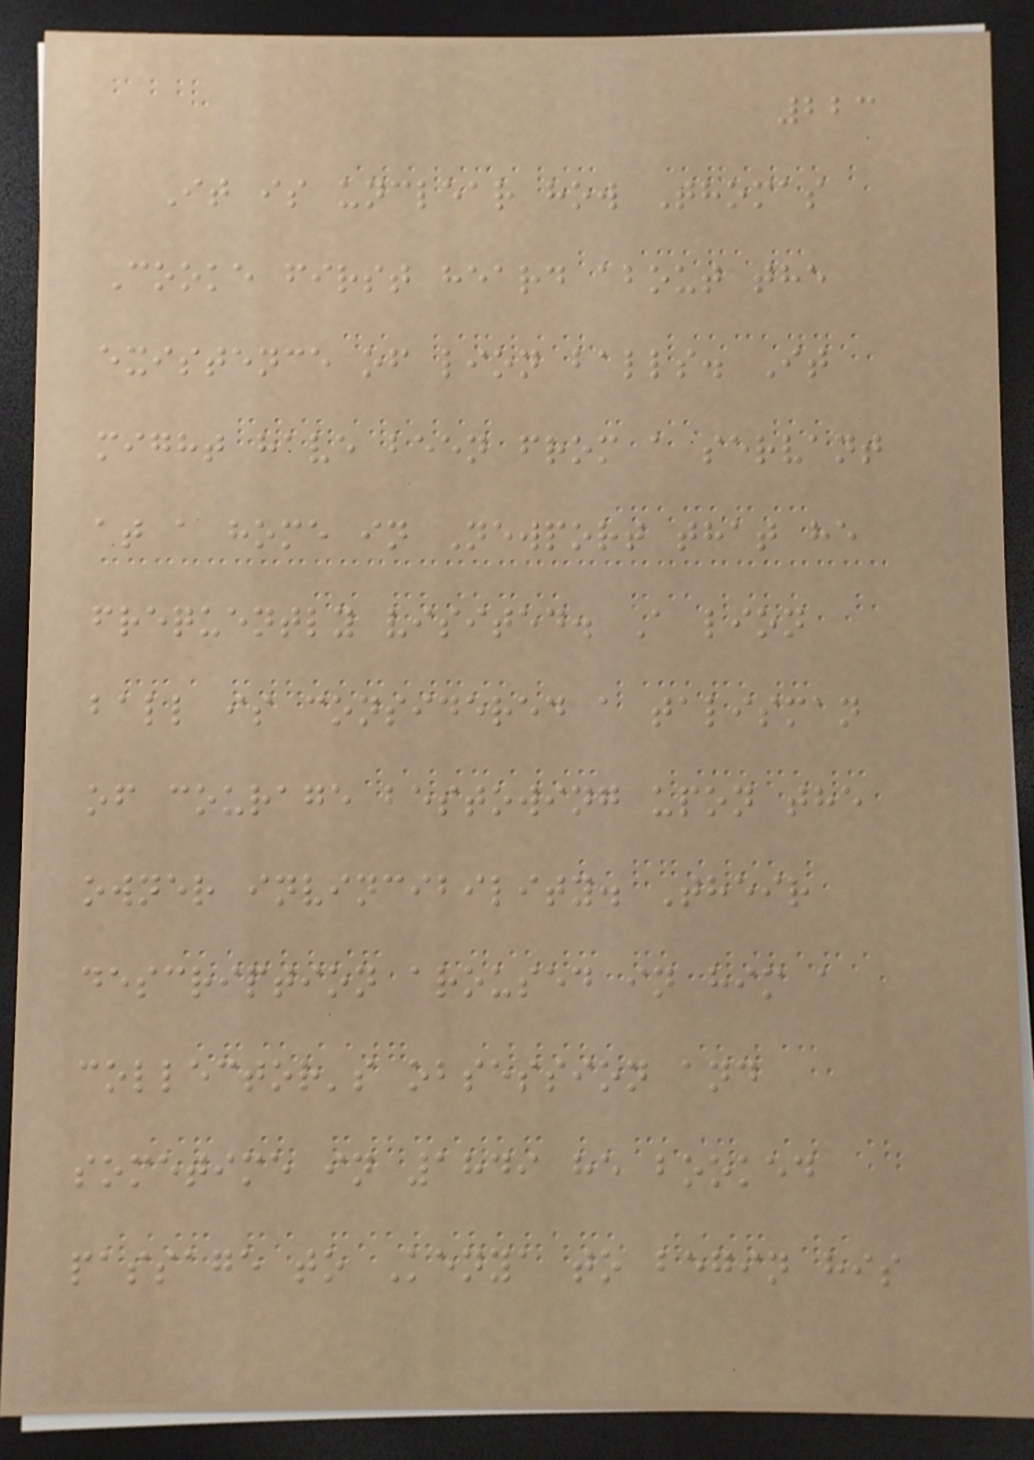223
It is unclear how Thomas
Cooke first heard about the
existence of lion balls. It
might have been from a servant
at a home in Newport that he
frequently visited. A lion
ball is considered a talisman
of courage bestowing upon the
owner invincibility. Their
description aroused in him a
collector's obsession and
sometime in 1849 he booked
passage to Kenya to begin his
